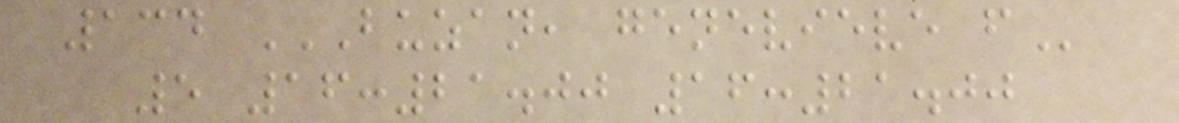134 BUZAN, GENEVIEVE F
5 16:21.00 16:21.00
